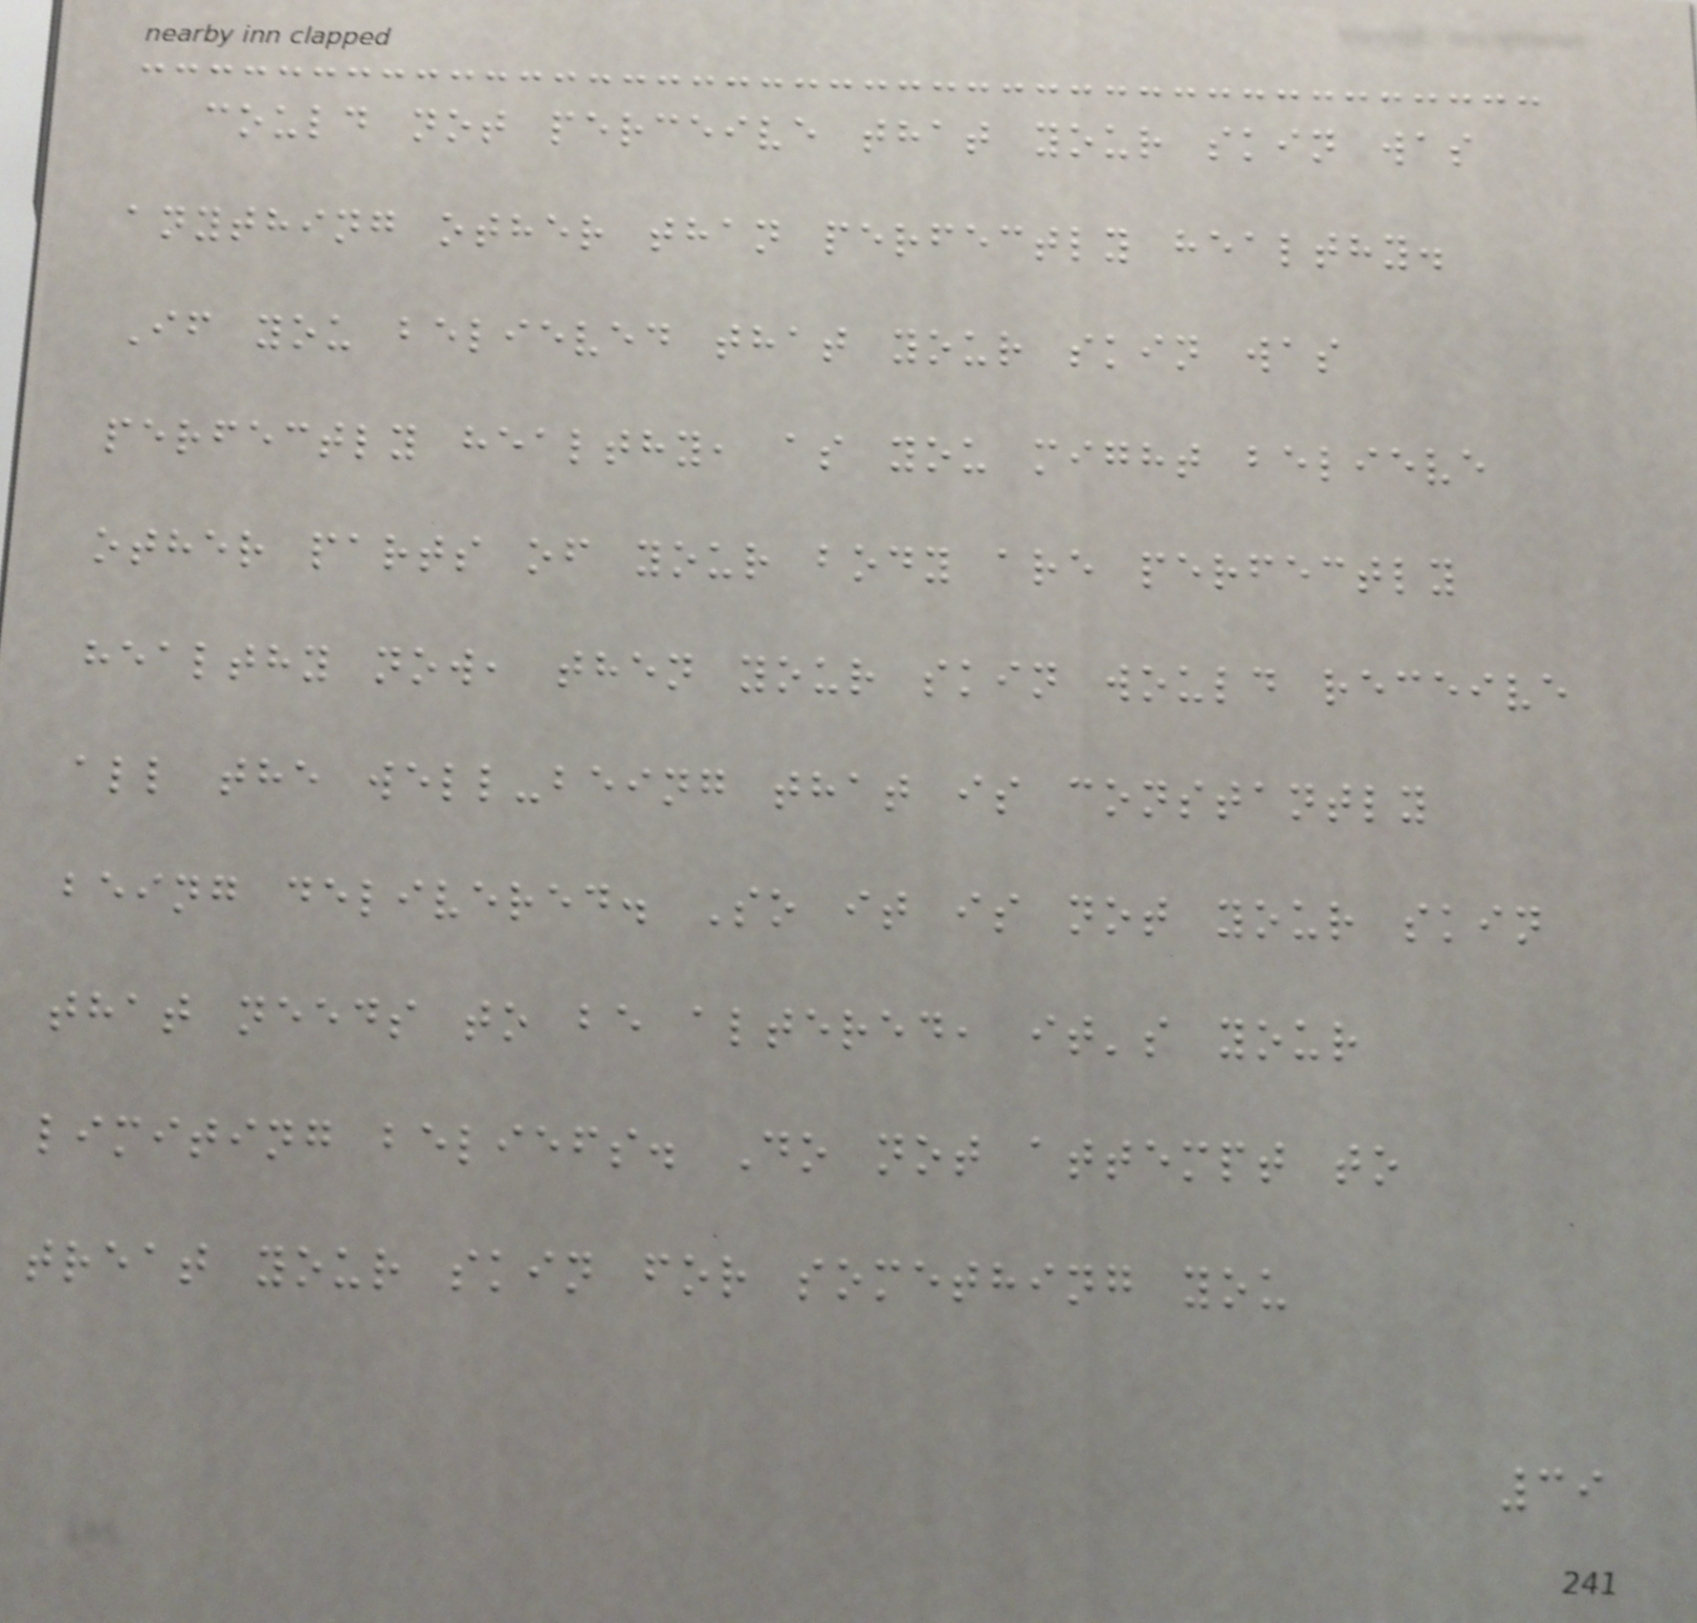could not perceive that your skin was
anything other than perfectly healthy.
If you believed that your skin was
perfectly healthy, as you might believe
other parts of your body are perfectly
healthy now, then your skin would receive
all the well-being that is constantly
being delivered. So it is not your skin
that needs to be altered, it's your
limiting beliefs. Do not attempt to
treat your skin for something you
39
